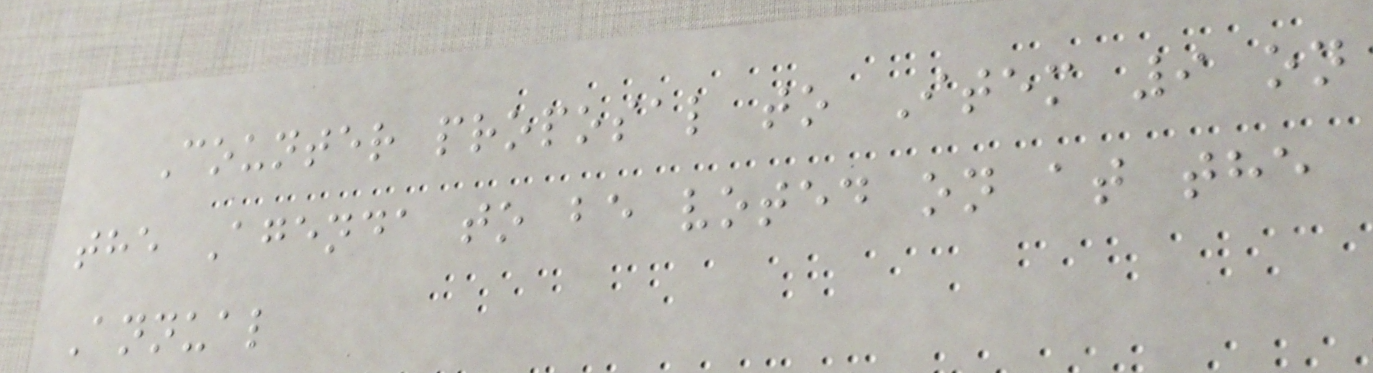Counter proposal to Item 9 on
the Agenda to be voted on at the
Annual
